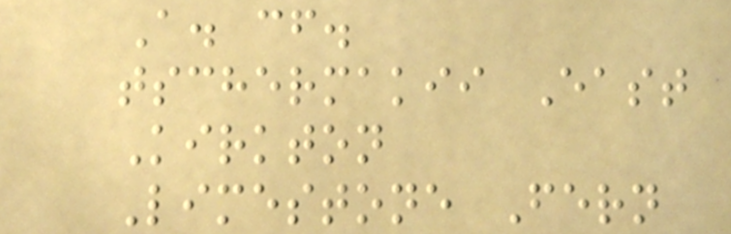A. cf.
tschermakii East
Kirkton
Limestone Fern
